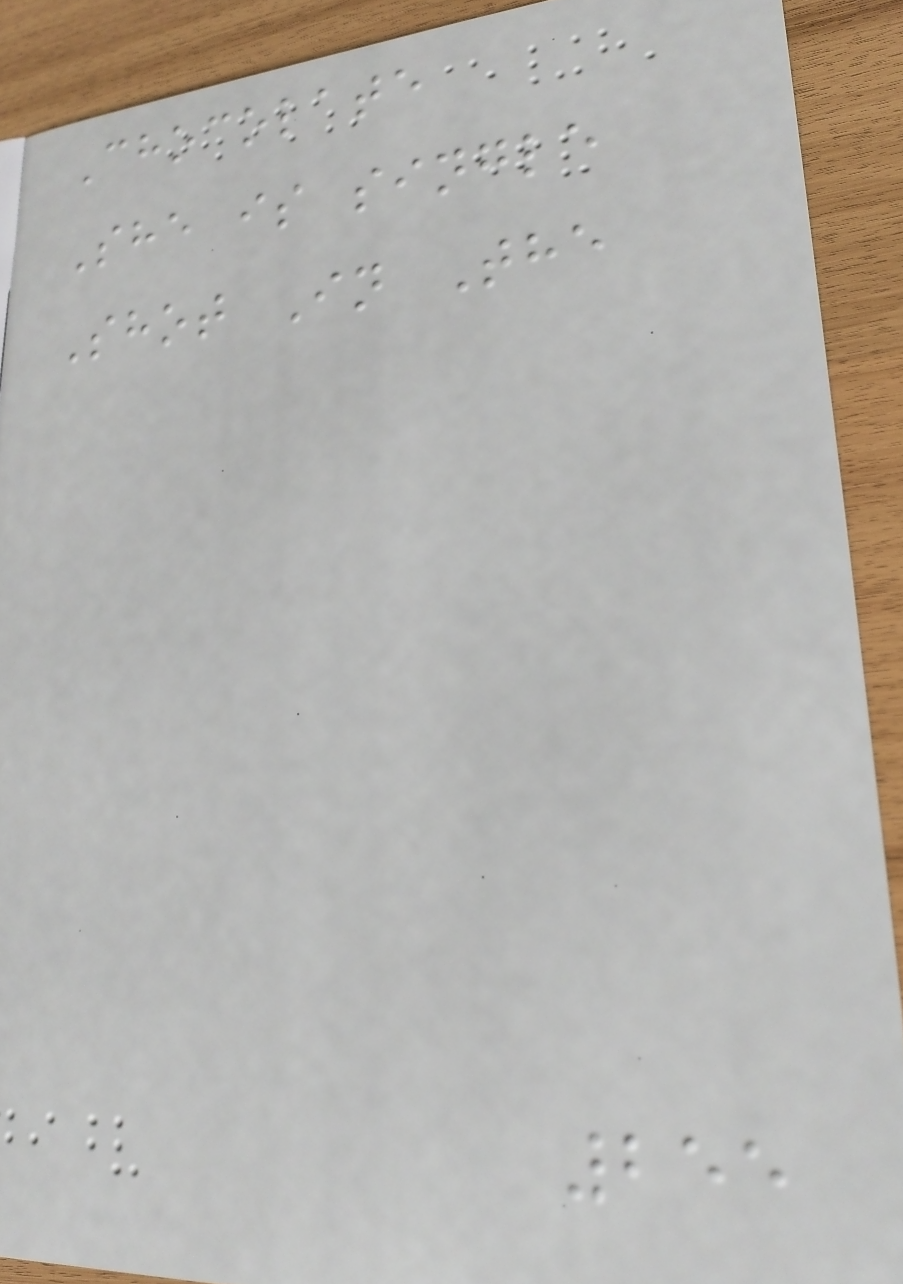Chocolate
She is single
Shot In The
255
